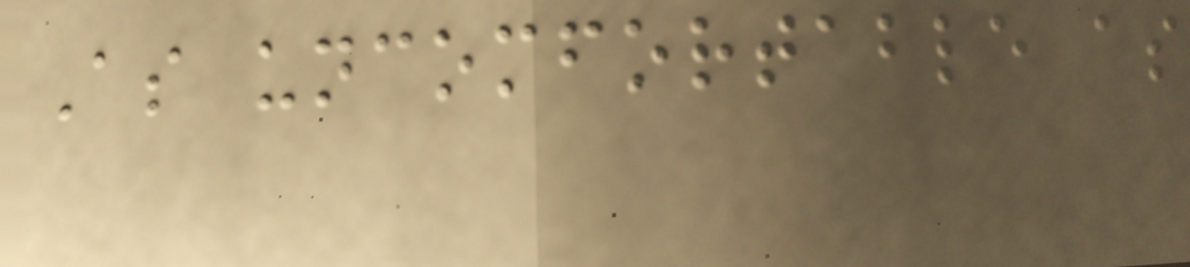As uncomfortable as
